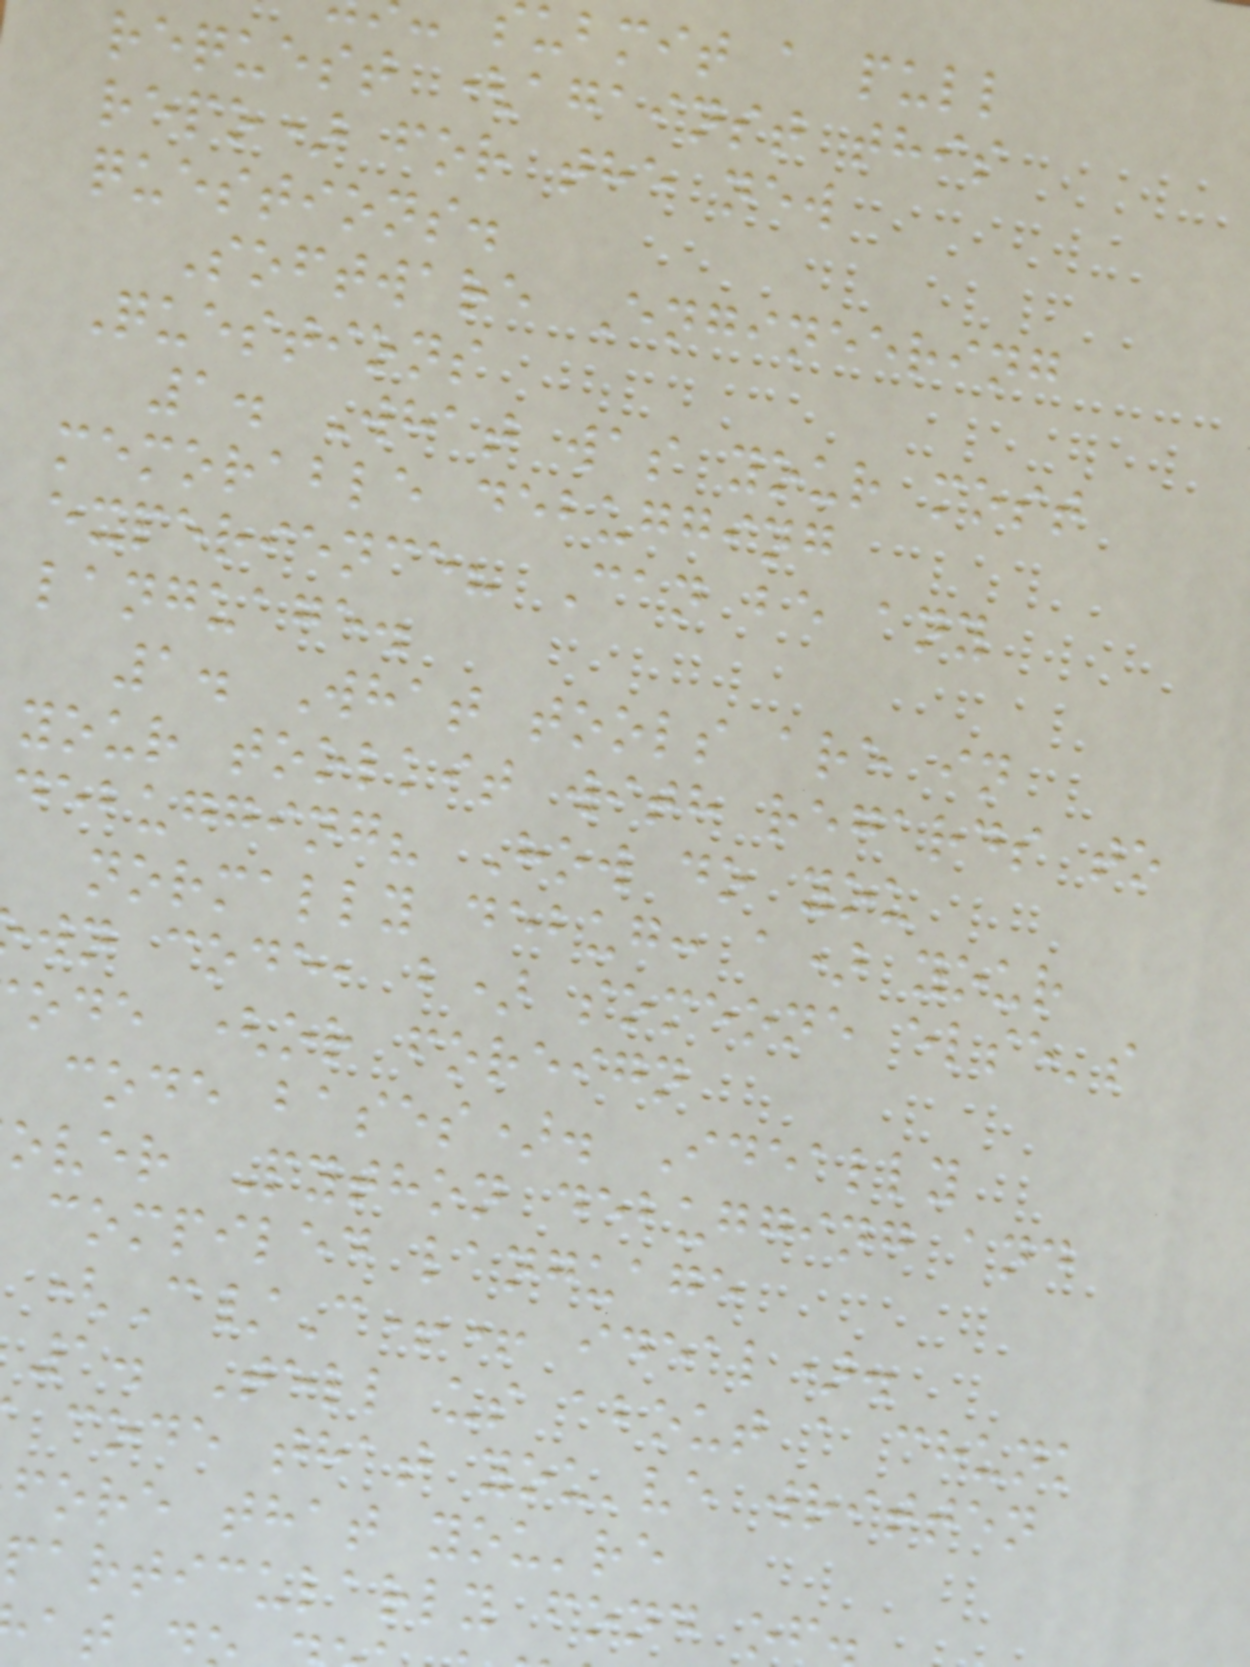ubmit a pull
request (against this
repo) for the new
questions.
Software Engineering
Questions
1. What was your most
memorable debugging
experience? Can be any
language.
1. What tools are in
your toolkit with regards to
debugging? How do you
normally debug: a) your
wn code, b) someone else's
ode (or foreign
code bases). Ideally
over Python debugging and
compiled language
(C/C++ ideal).
1. Tell us about a chunk
code that you've written
fore that you're
particularly fond of
